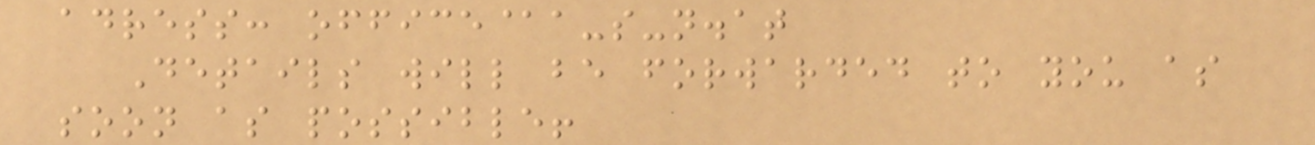adress: office@a-s-n.at
Details will be forwarded to you as
soon as possible!
